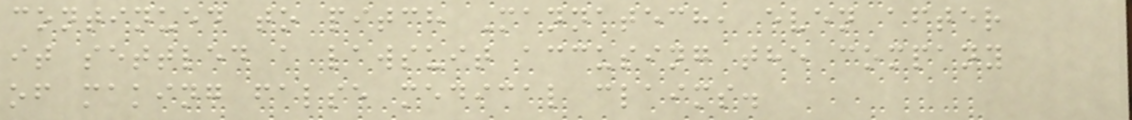continued to pitch Mannatech, even after
it settled a lawsuit accusing the company
of making false medical claims.
